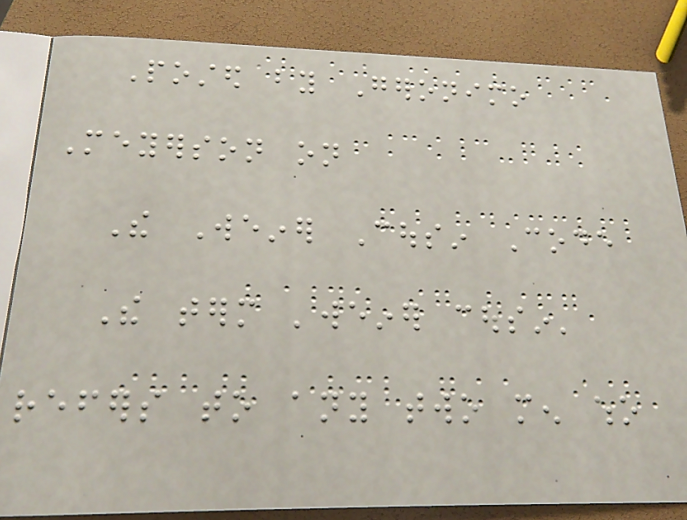Posted by Geronimo
Meyerson on
The Weiner Cousin Code
The term 'weiner cousin'
refers to any two men who
